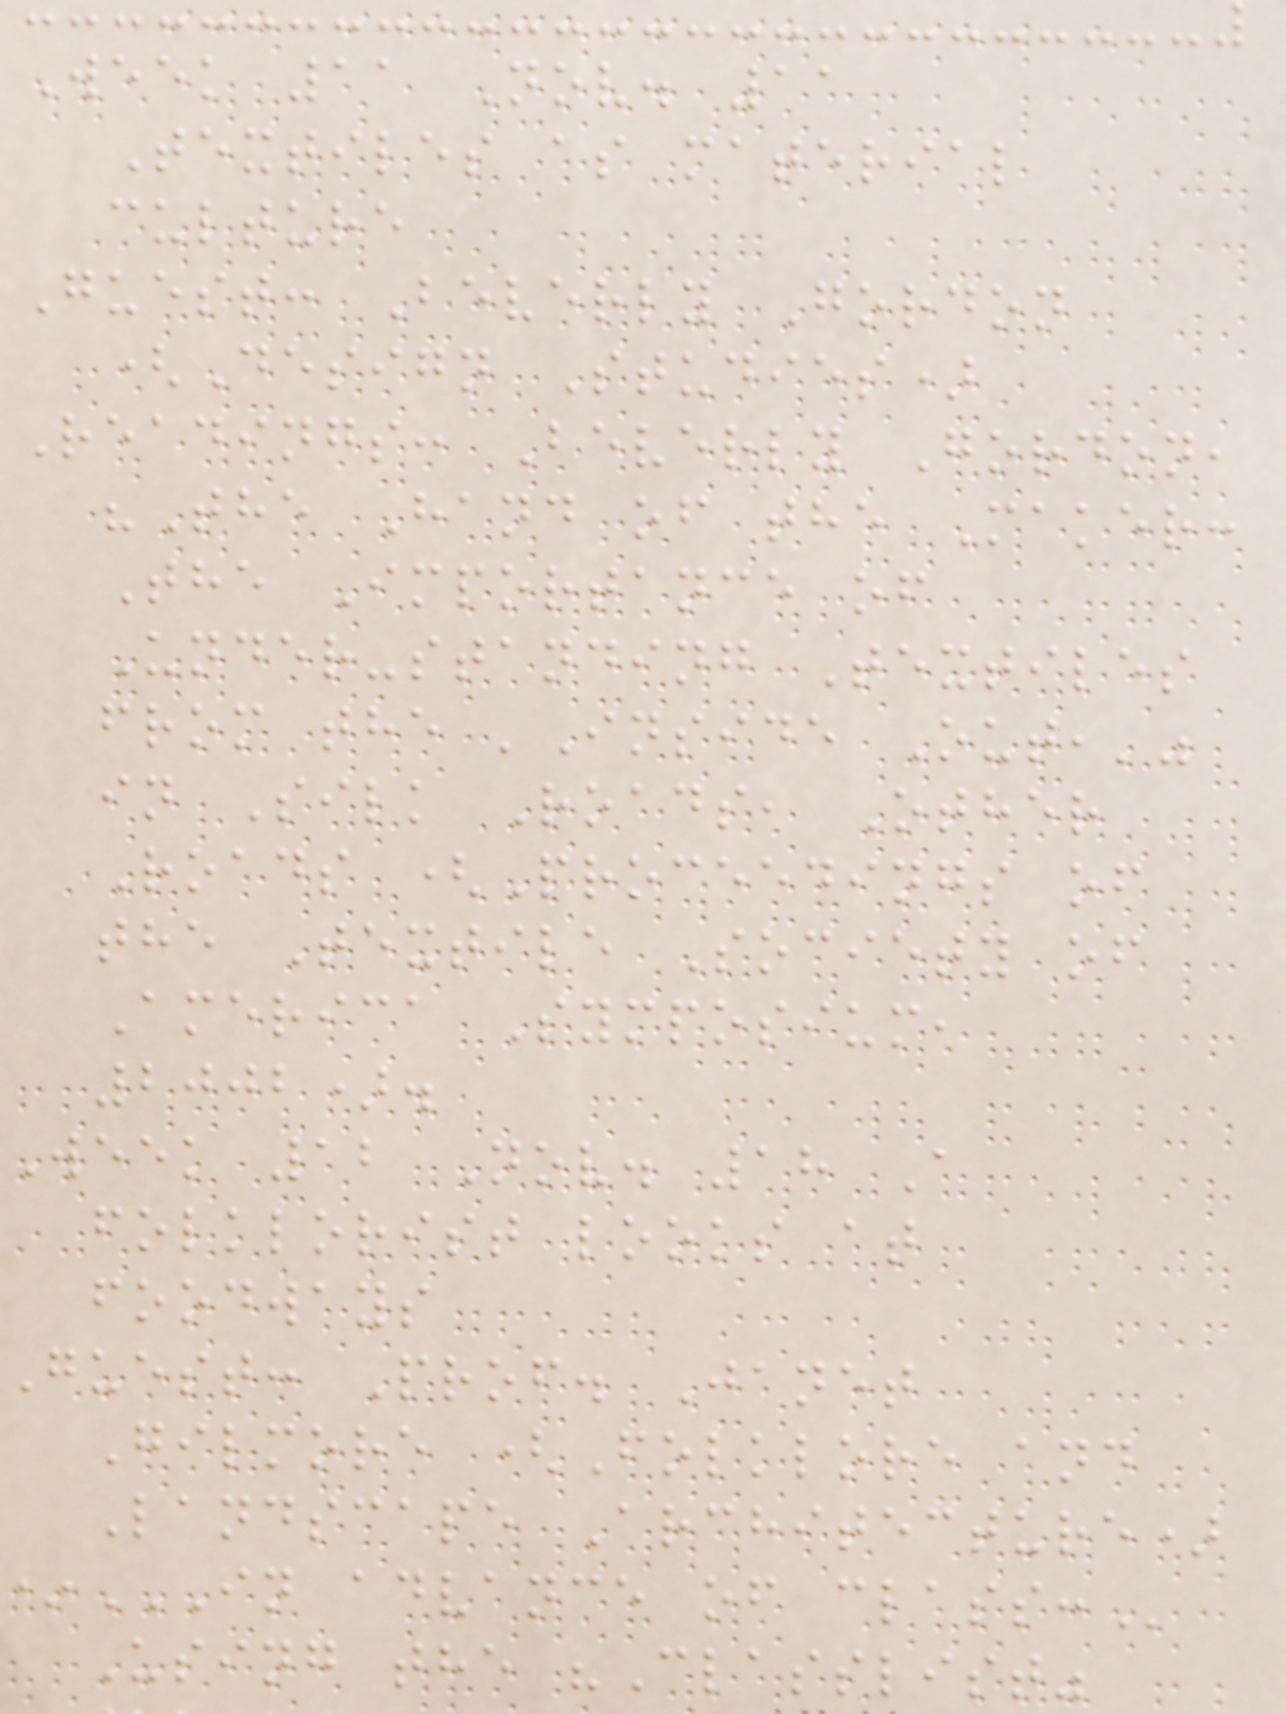Week 11 Nov. 11
Textiles as material
culture
Guest: Beverly Gordon
(Design Studies)
Readings: Beverly Gordon,
"The Hand of the Maker:
The Importance of
Under-standing Textiles
from the 'Inside Out,'"
in Silk Roads, Other
Roads (Proceedings of
the Textile Society of
America Symposium,
2002).
Week 12 Nov. 18 A
folklorist looks at
foodways
Guest: Prof. Janet
Gilmore (Folklore and
Landscape Architecture)
Using the "Classlist"
